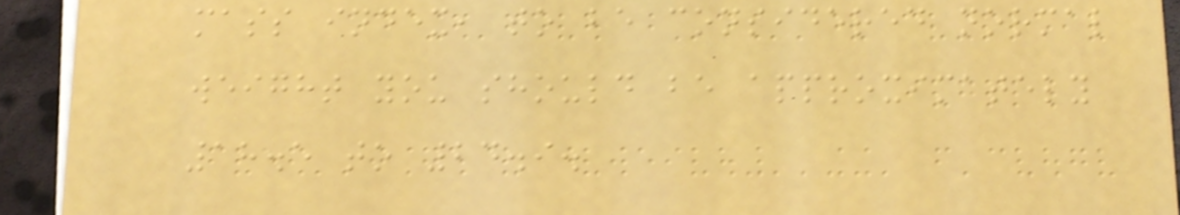mass index, to be considered normal
weight you should be approximately
18.5 to 24.9.
